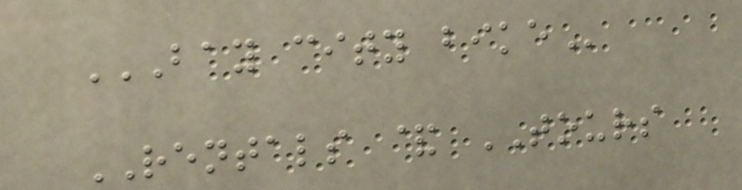BAY CITY BIKE
RENTALS & TOURS
